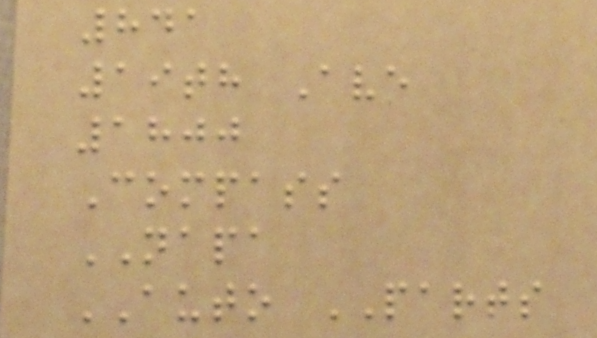841
19th Ave
1800
Compass
NAPA
AUTO PARTS
